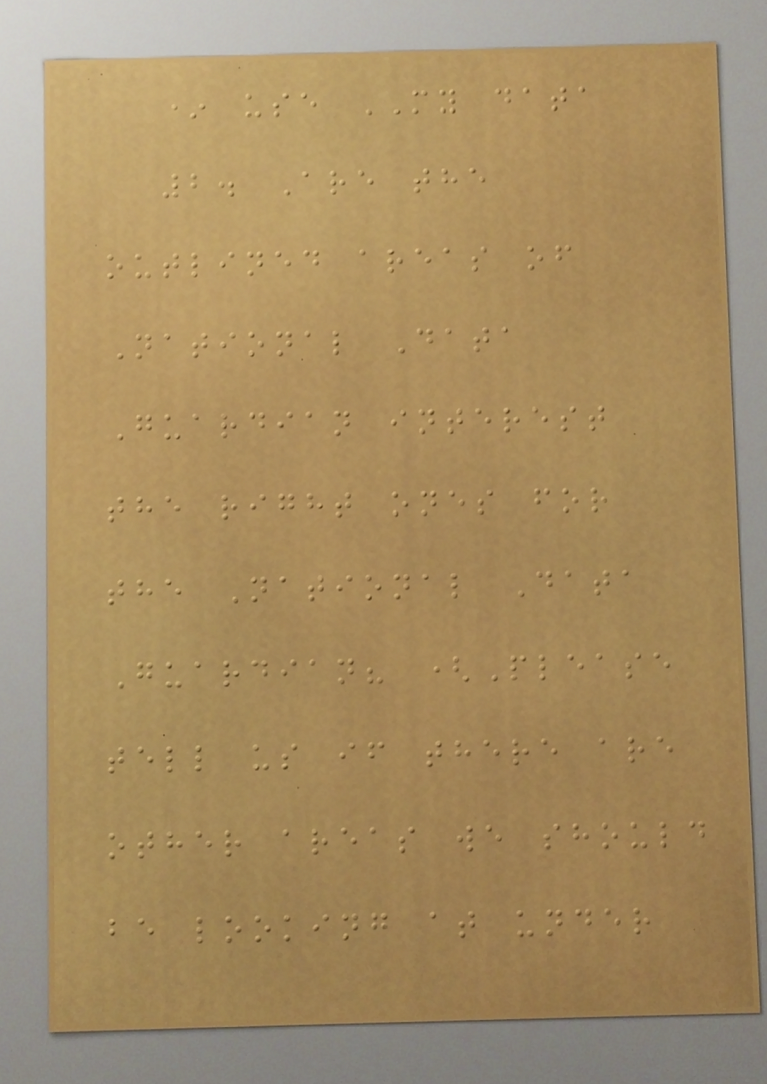* use MY data
2. Are the
outlined areas of
National Data
Guardian interest
the right ones for
the National Data
Guardian? (Please
tell us if there are
other areas we should
be looking at under
